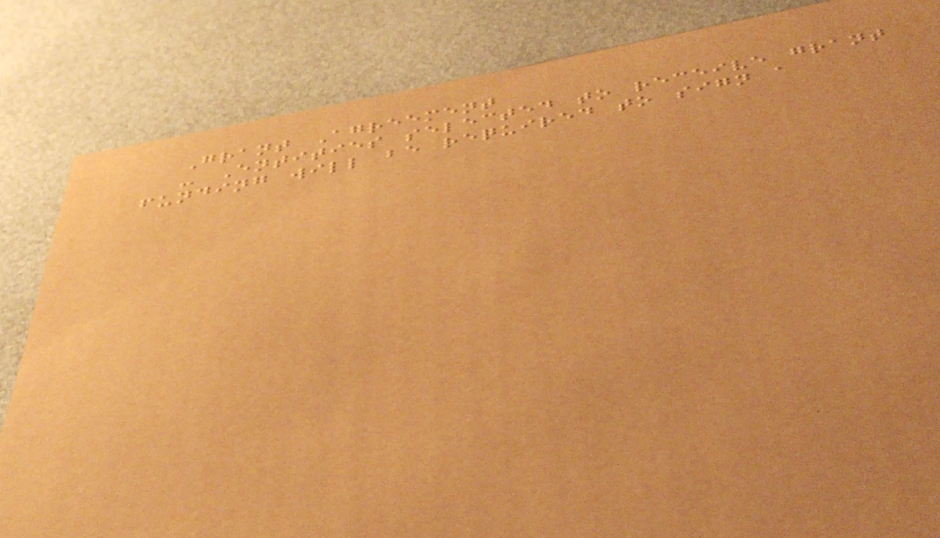Grant Agreement
- Entities selected to receive grant
funding will be required to sign a
